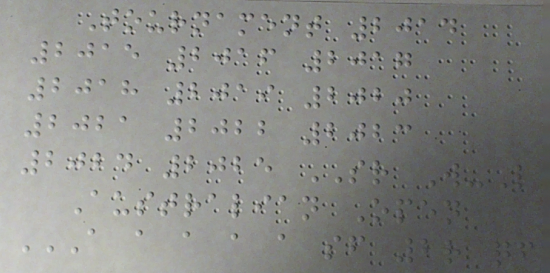Tournament 2014
2015 2016 2017
2018 2019 2020
2021 2022 2023
2024 2025 SR W-L
Australian Open
A A A A A SF 2R QF
